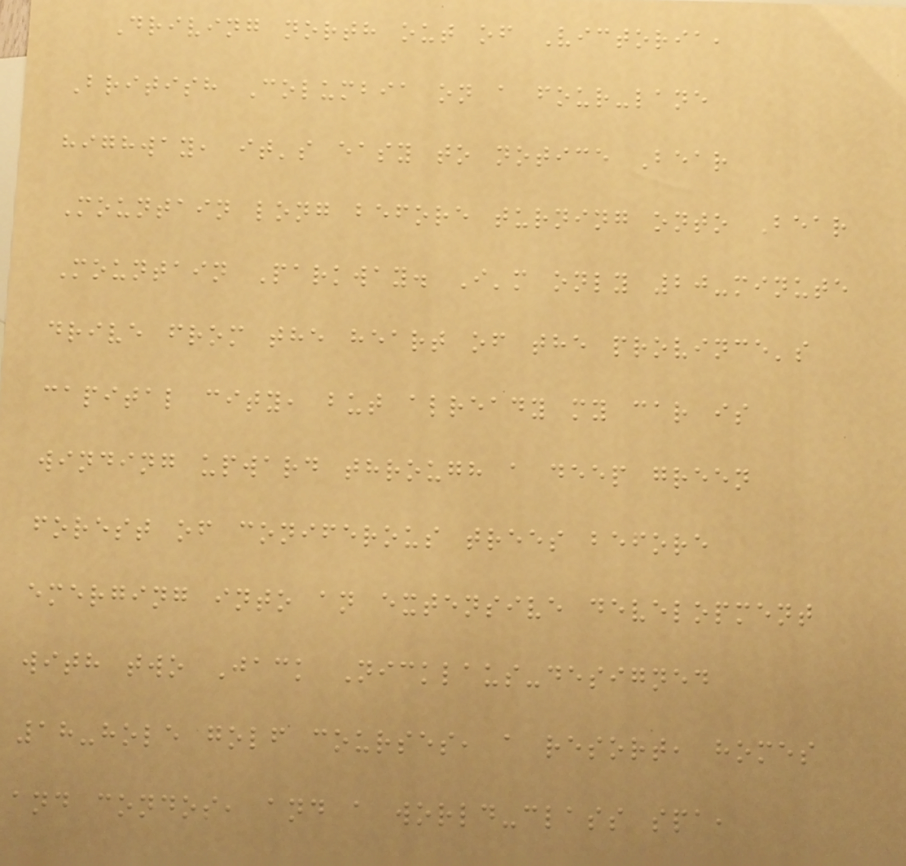Driving north out of Victoria,
British Columbia on a four-lane
highway, it's easy to notice Bear
Mountain long before turning onto Bear
Mountain Parkway. I'm only 20-minute
drive from the heart of the province's
capital city, but already my car is
winding upward through a deep green
forest of coniferous trees before
emerging into an extensive development
with two Jack Nicklaus-designed
18-hole golf courses, a resort, homes
and condos, and a world-class spa,
